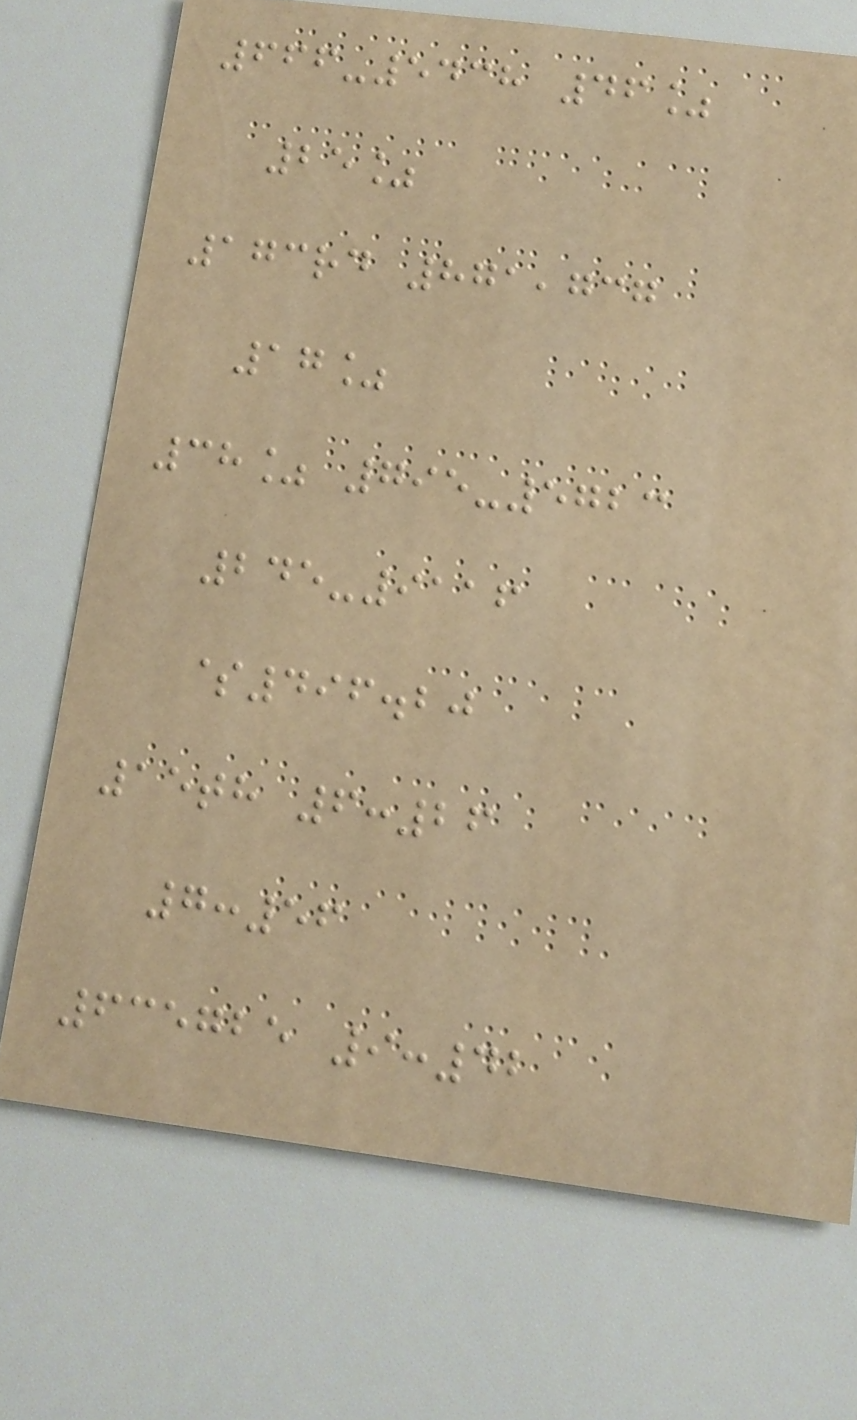666-5438 46%
25%
173rd 871,737
17%
38% 795-5723
245-9116
$496.20
15th 6:26
7:56
635725 9:42
